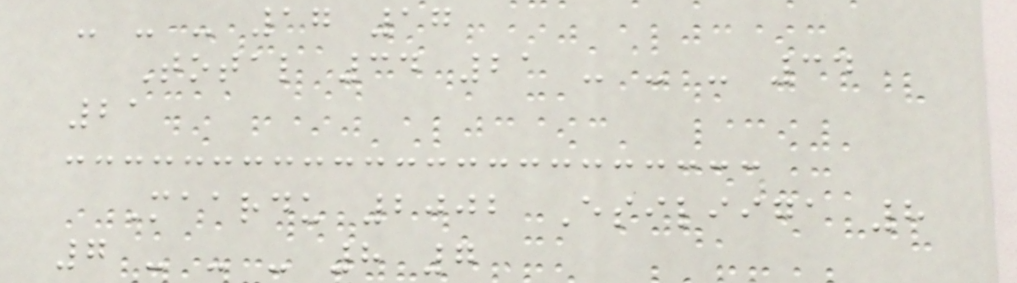- - - 17 17
Total 34 21 - - - 34
21
Maardu 2002 Esiliiga 8
7 - - - 8 7
